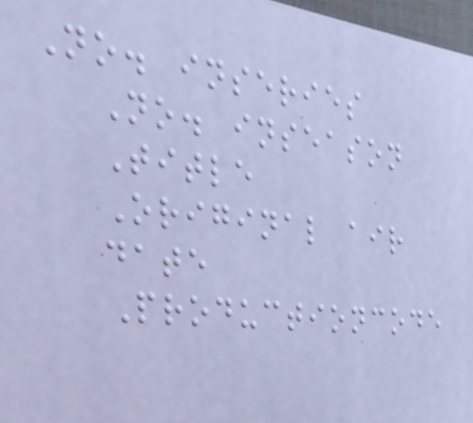No. inseries
No. inseason
Title
Original air
date
Productioncode
